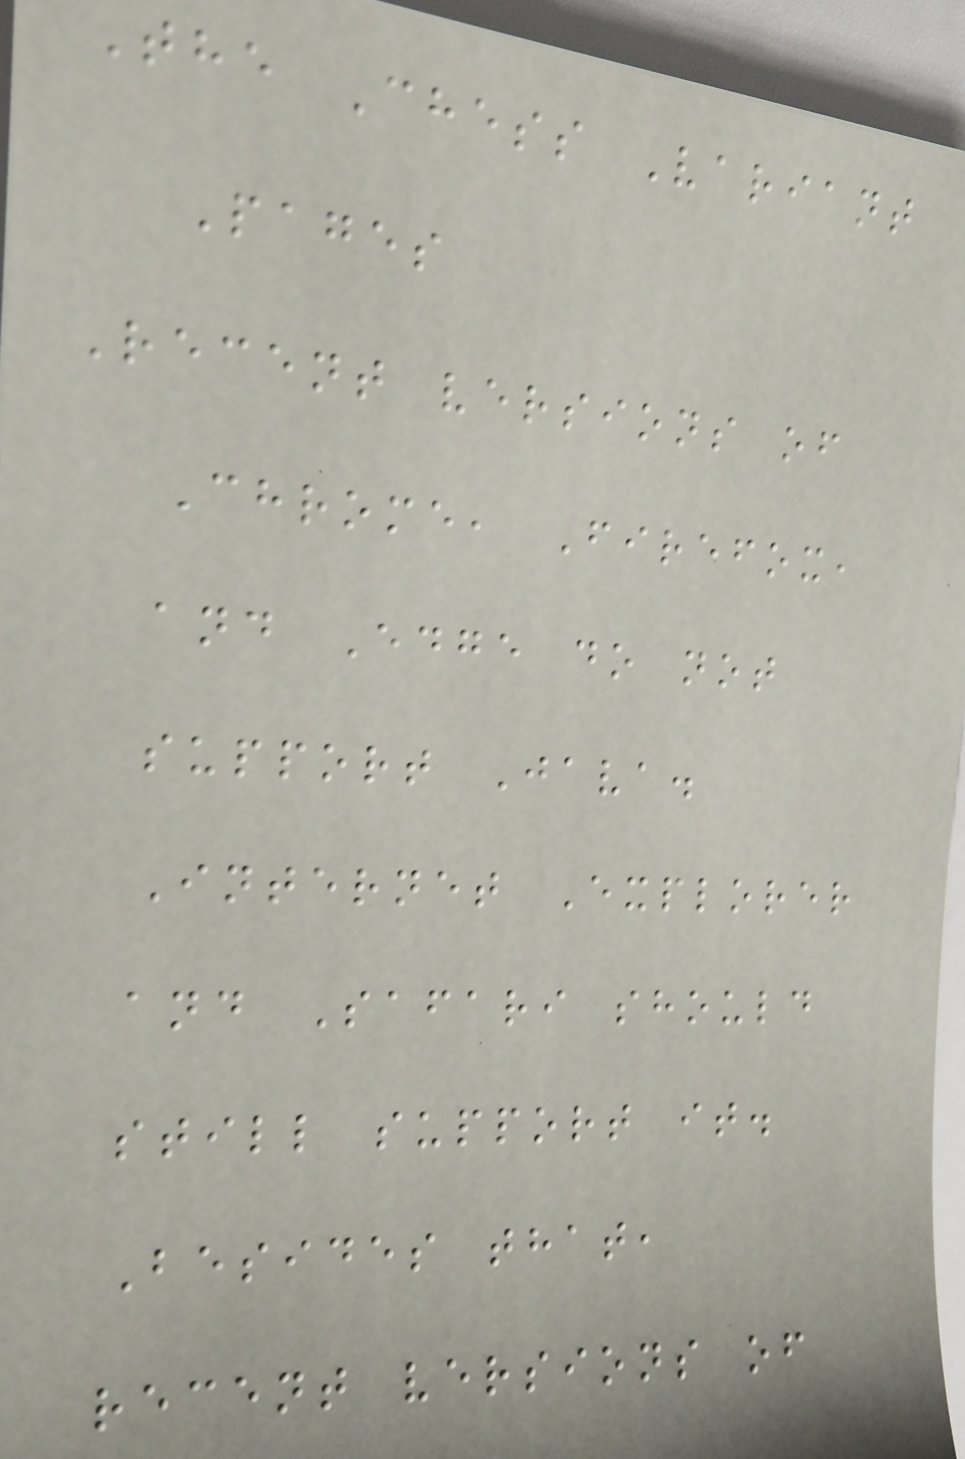The Chess Variant
Pages
Recent versions of
Chrome, Firefox,
and Edge do not
support Java.
Internet Explorer
and Safari should
still support it.
Besides that,
recent versions of
